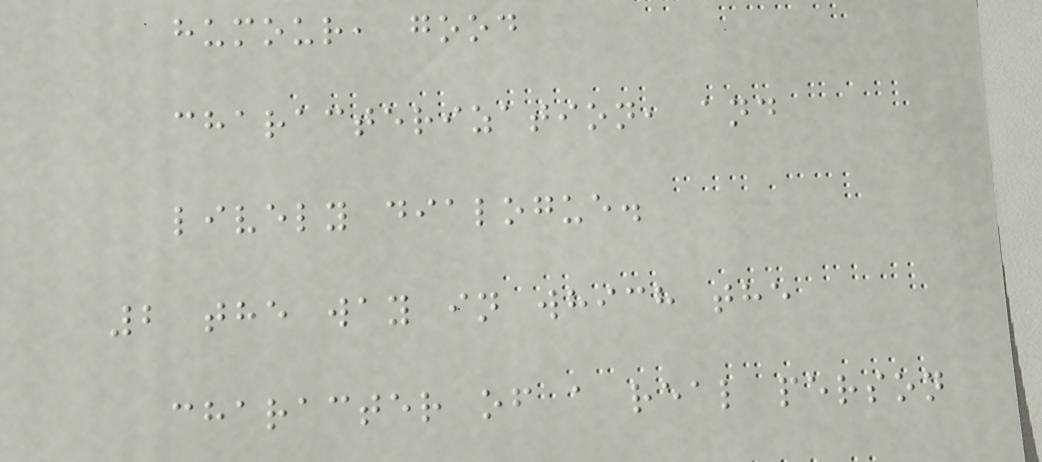humour, good
characterization, and
lively dialogue.
2 the way in which the
character of a real person
